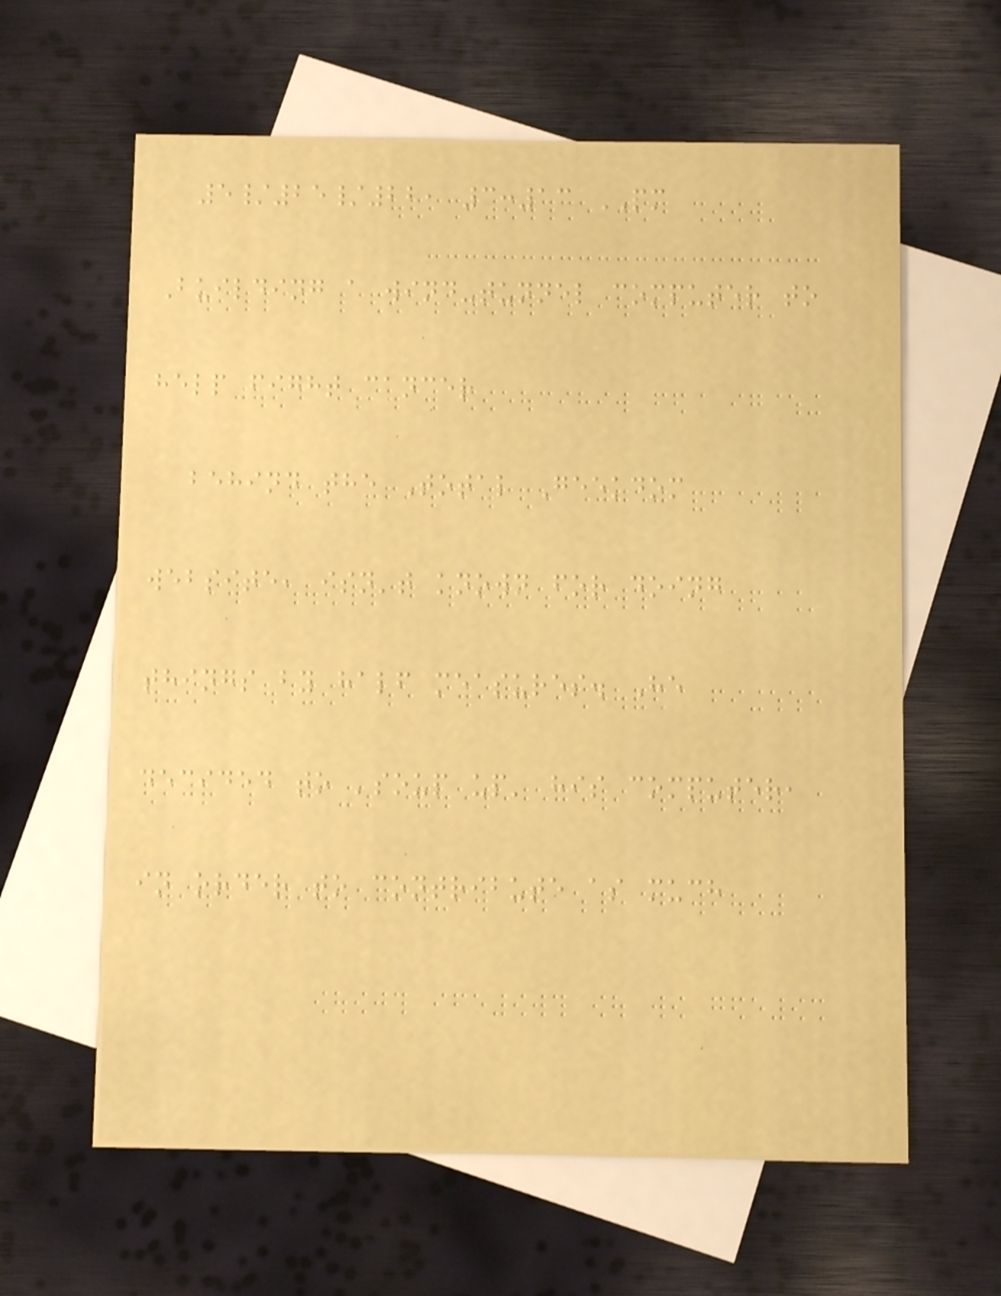5/25/22, 3:13 PM
Building a wind-tunnel computer to
help fight cancer
behind the Total Geekdom
website, isn't known for doing
things by half measures. He
decided to 'soup up' his computer,
in order to contribute as much
